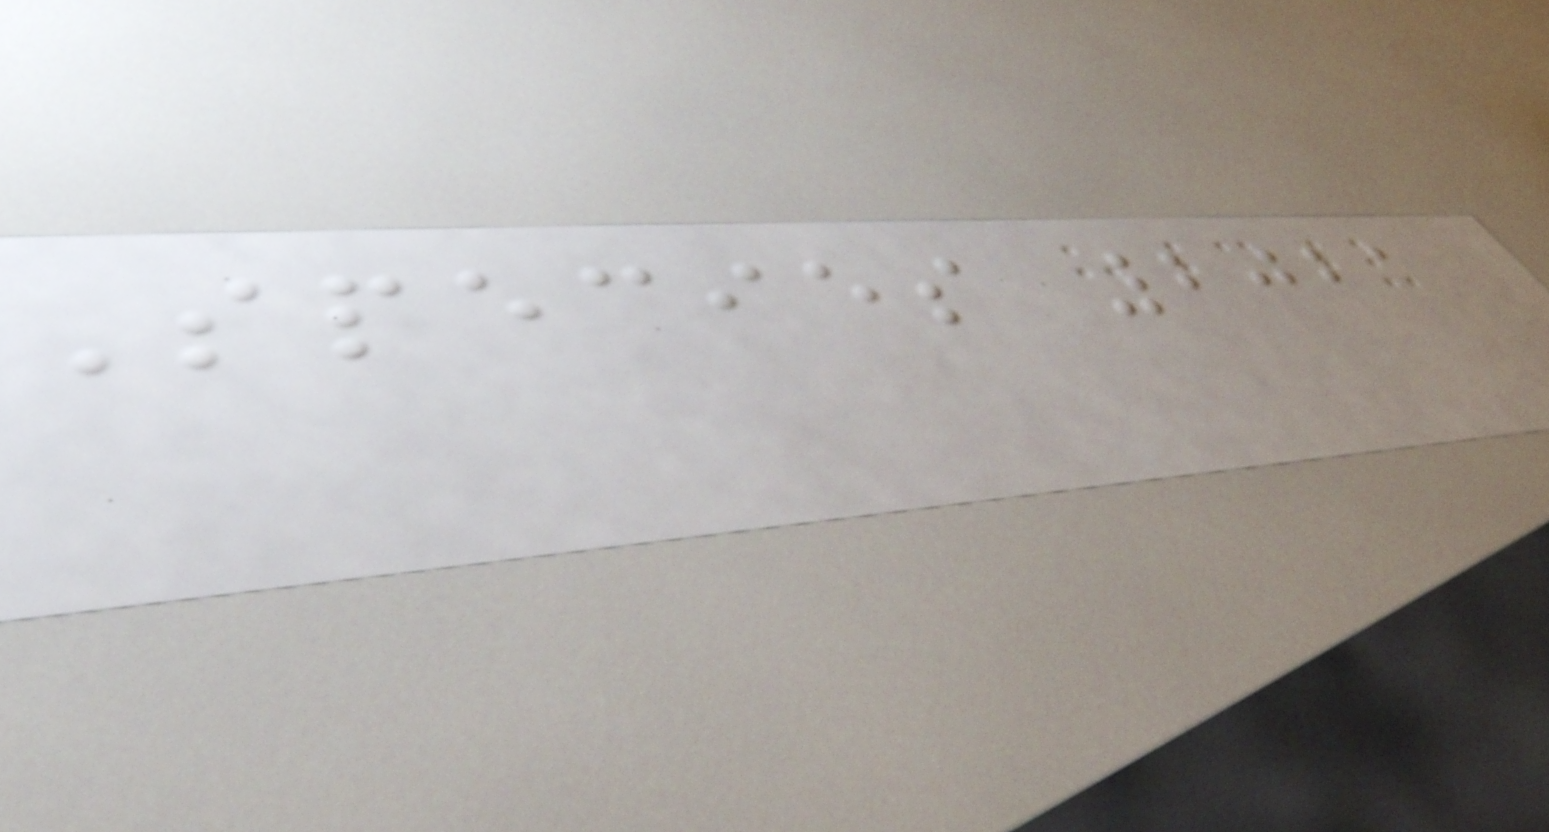Species 2021
